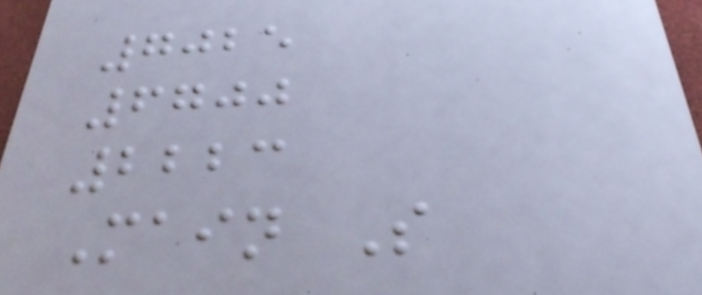7025
6700
2223
Main S
